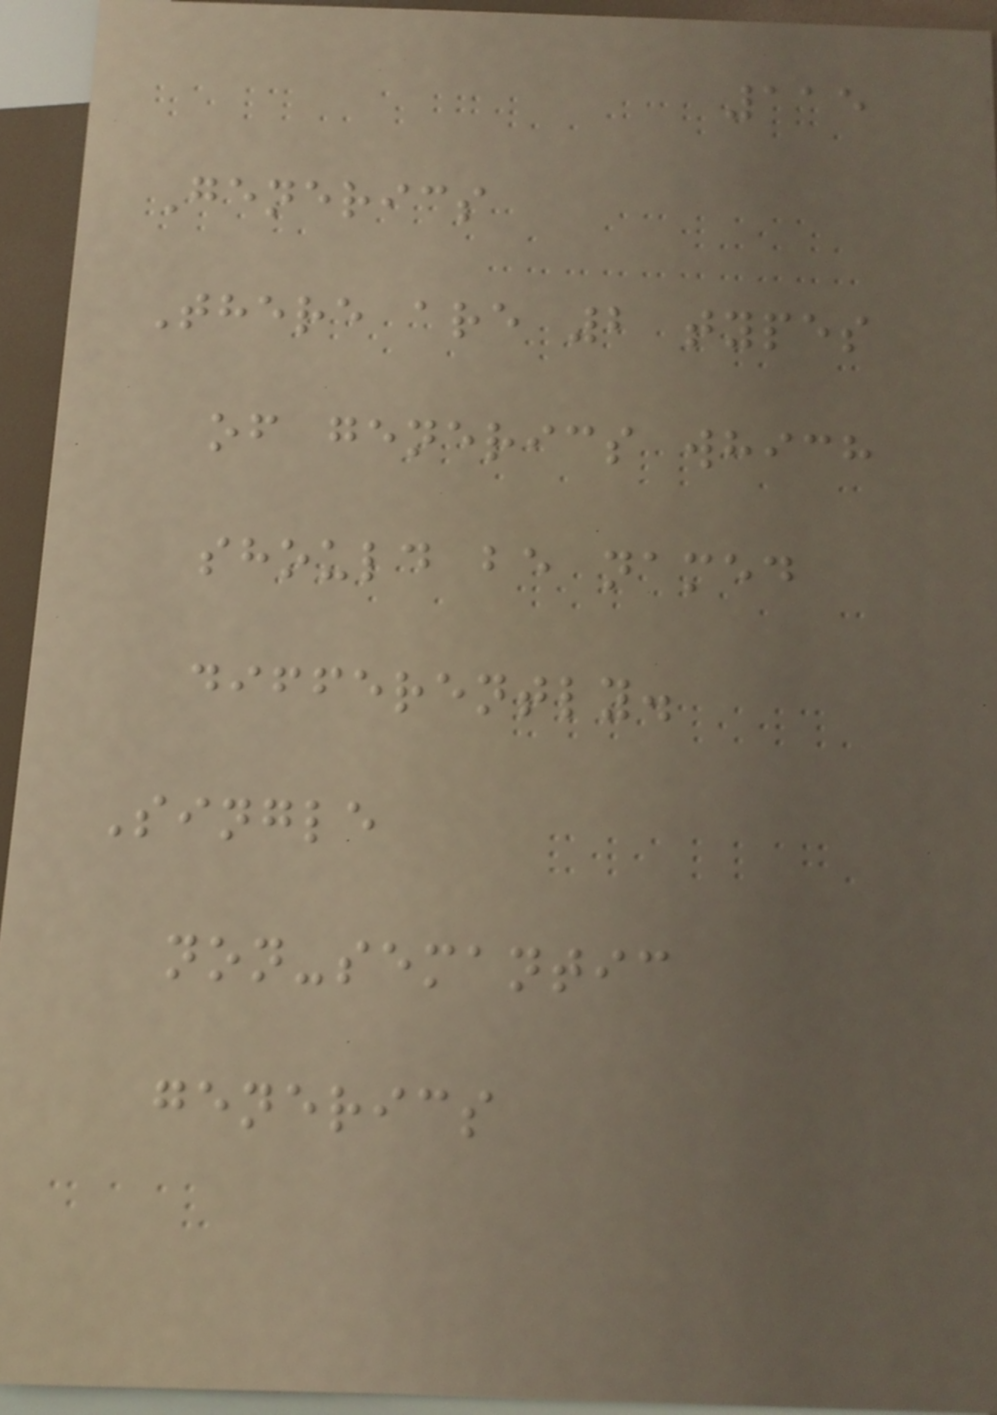115
Generics
There are 2 types
of generics which
should be named
differently.
Single
non-semantic
generics
